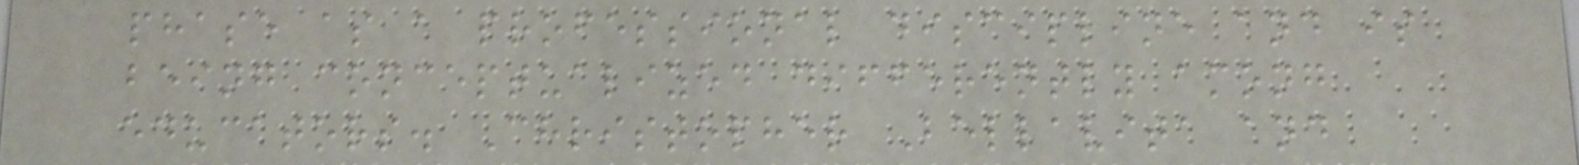phase as a professional discipline and is
being conceptualized differently among
educators. Christopher Bellavita and
